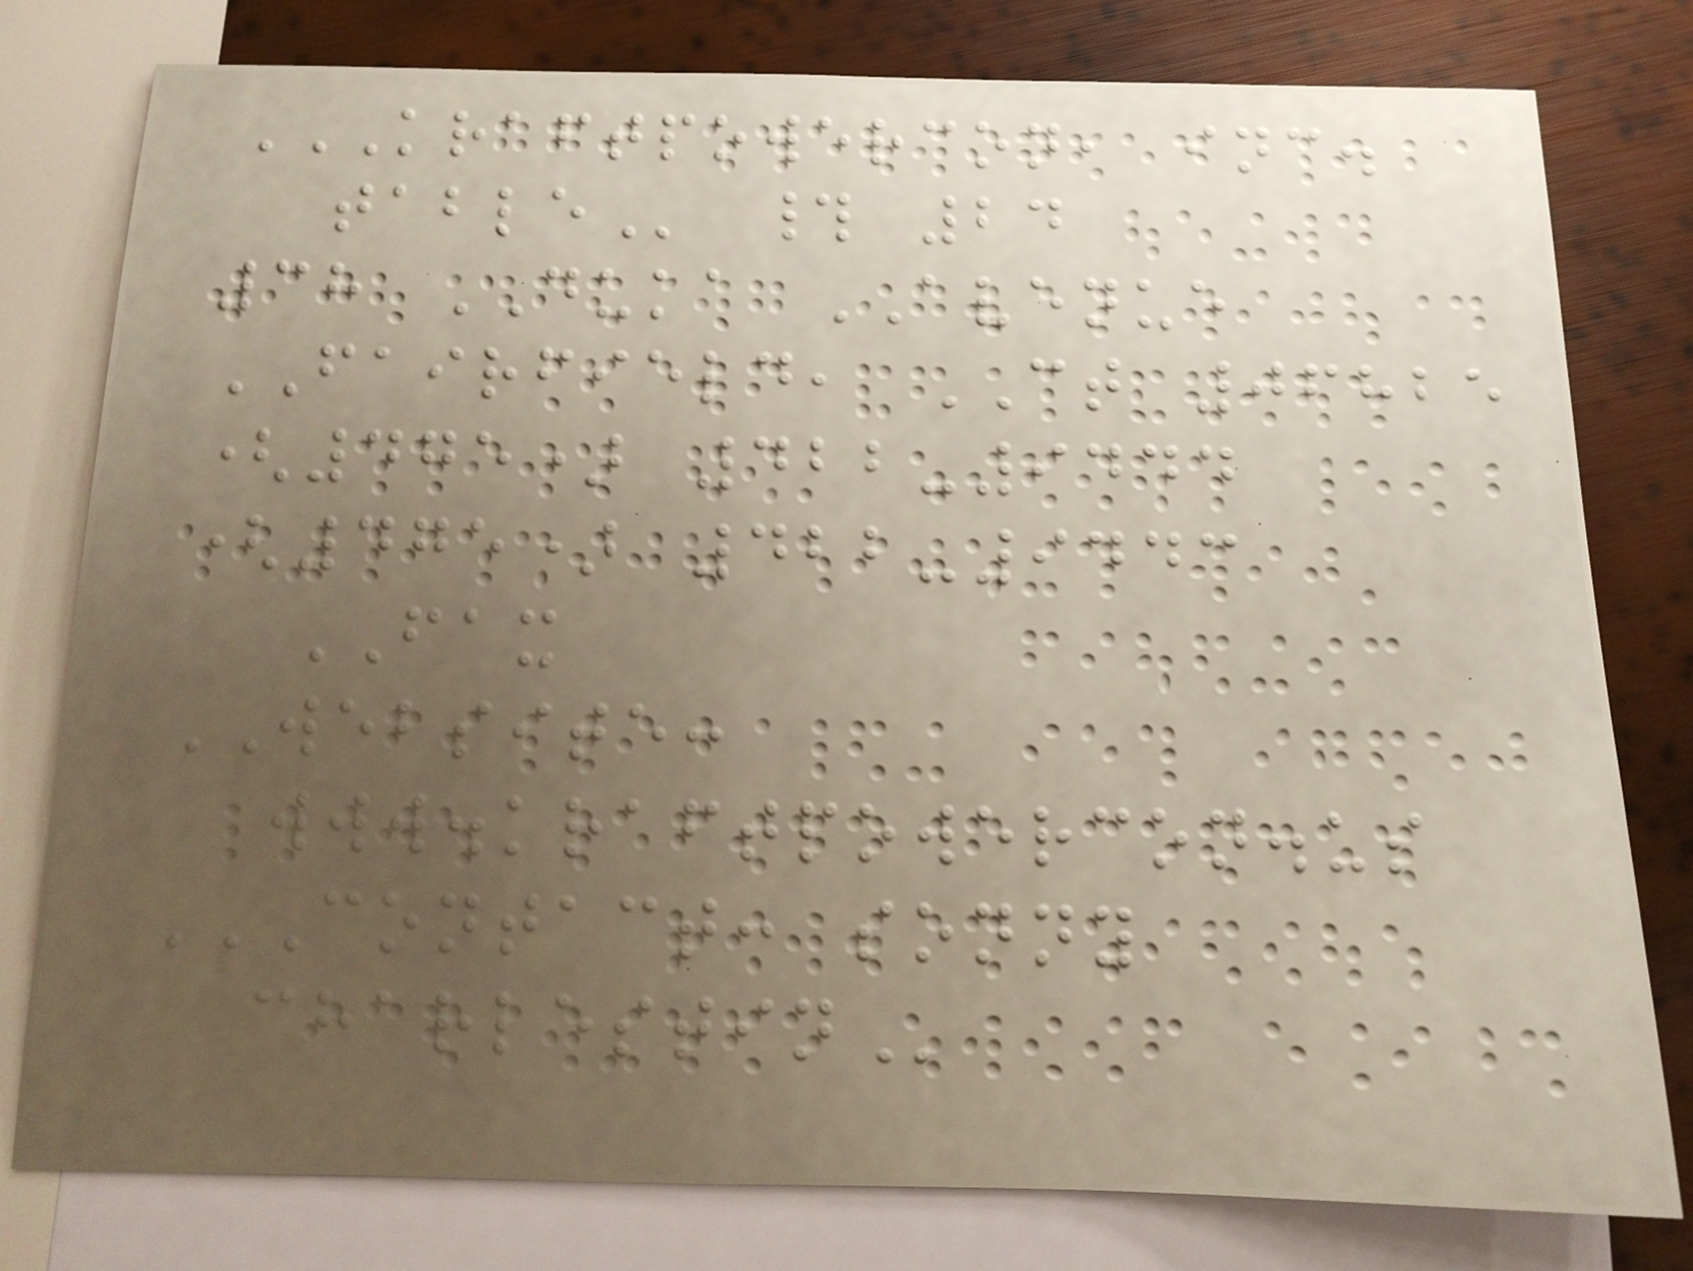KRAFTPOWERCON, INC.
TABLE # 24
38 DUKA AVENUE
FAIRFIELD, CT 06825
(475) 422-9444
(475) 422-9443
FAX
WEBSITE:
www.kraftpowercon.us
CONTACT: SONNY
CHARLESTIN
